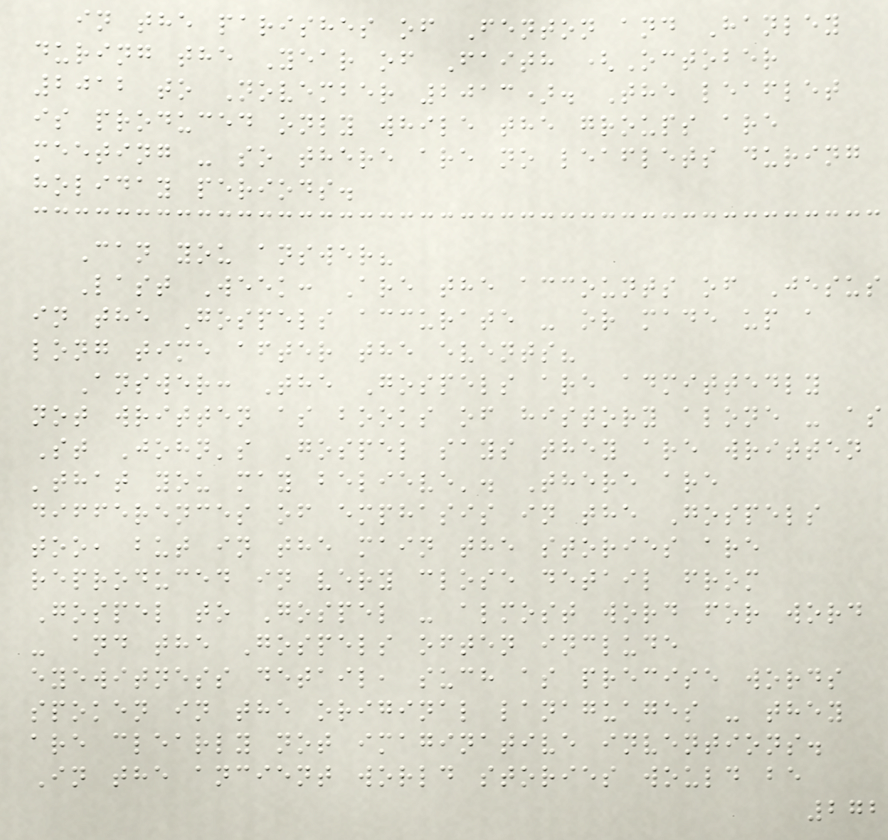in the parishes of Fenton and Hanley
during the Year of Faith (October
2012 to November 2013). The leaflet
is produced only while the groups are
meeting - so there are no leaflets during
holiday periods.
Can you answer?
Last Week: Are the accounts of Jesus
in the Gospels accurate - or made up a
long time after the events?
Answer: The Gospels are admittedly
not written as books of history alone - as
St John's Gospel says they are written
'that you may believe'. There are
differences of emphasis in the Gospels
too, but in the main the stories are
reproduced in very close detail from
Gospel to Gospel - almost word for word
- and the Gospels often include
eyewitness detail, such as precise words
spoken in the original lanaguages - they
are clearly not imaginative inventions.
In the ancient world stories would be
272
